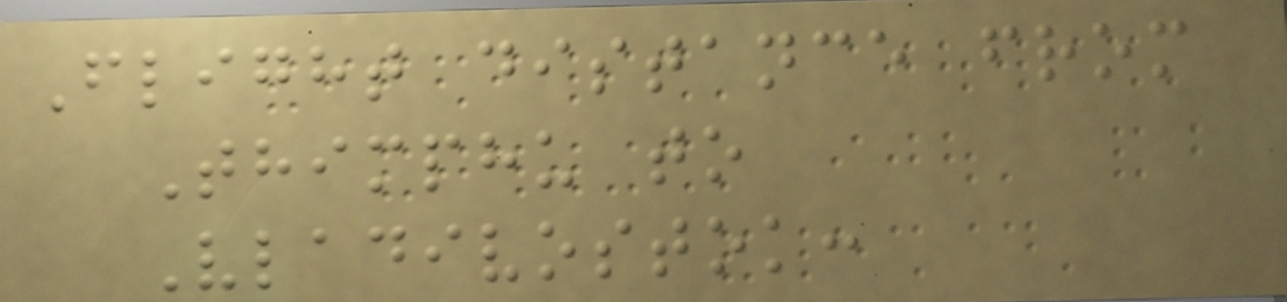Flight distance from
Thimphu to
Vladivostok:
